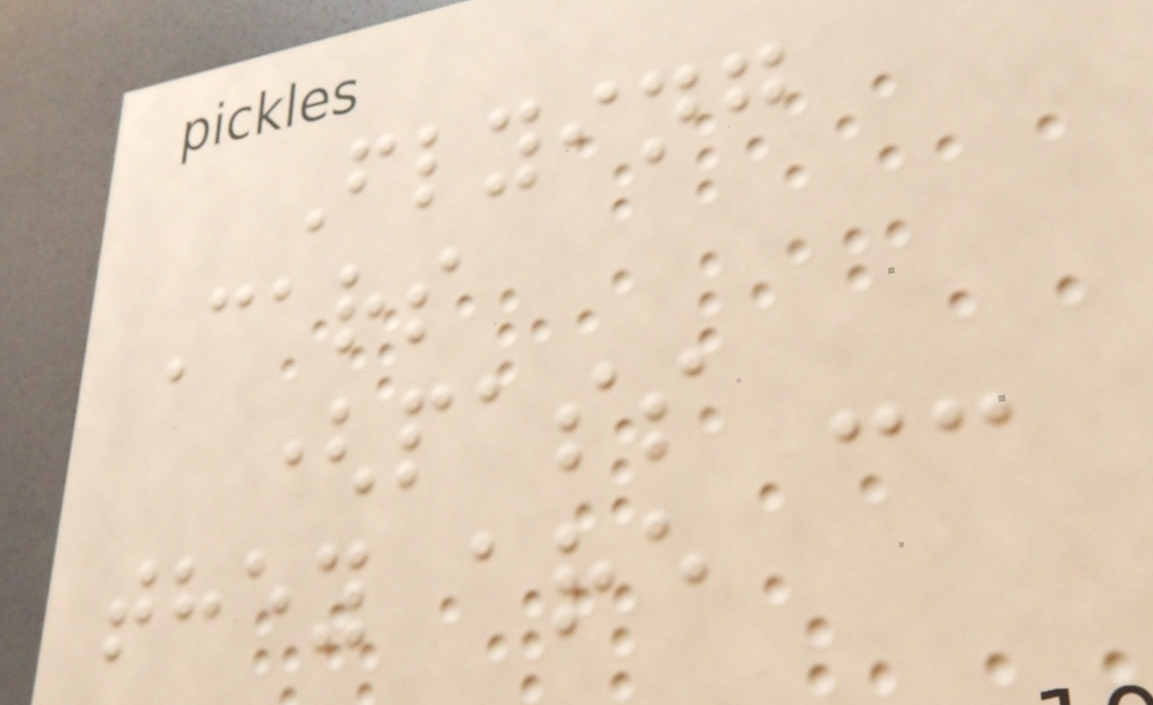Flying
Cars
(pass --
they are
